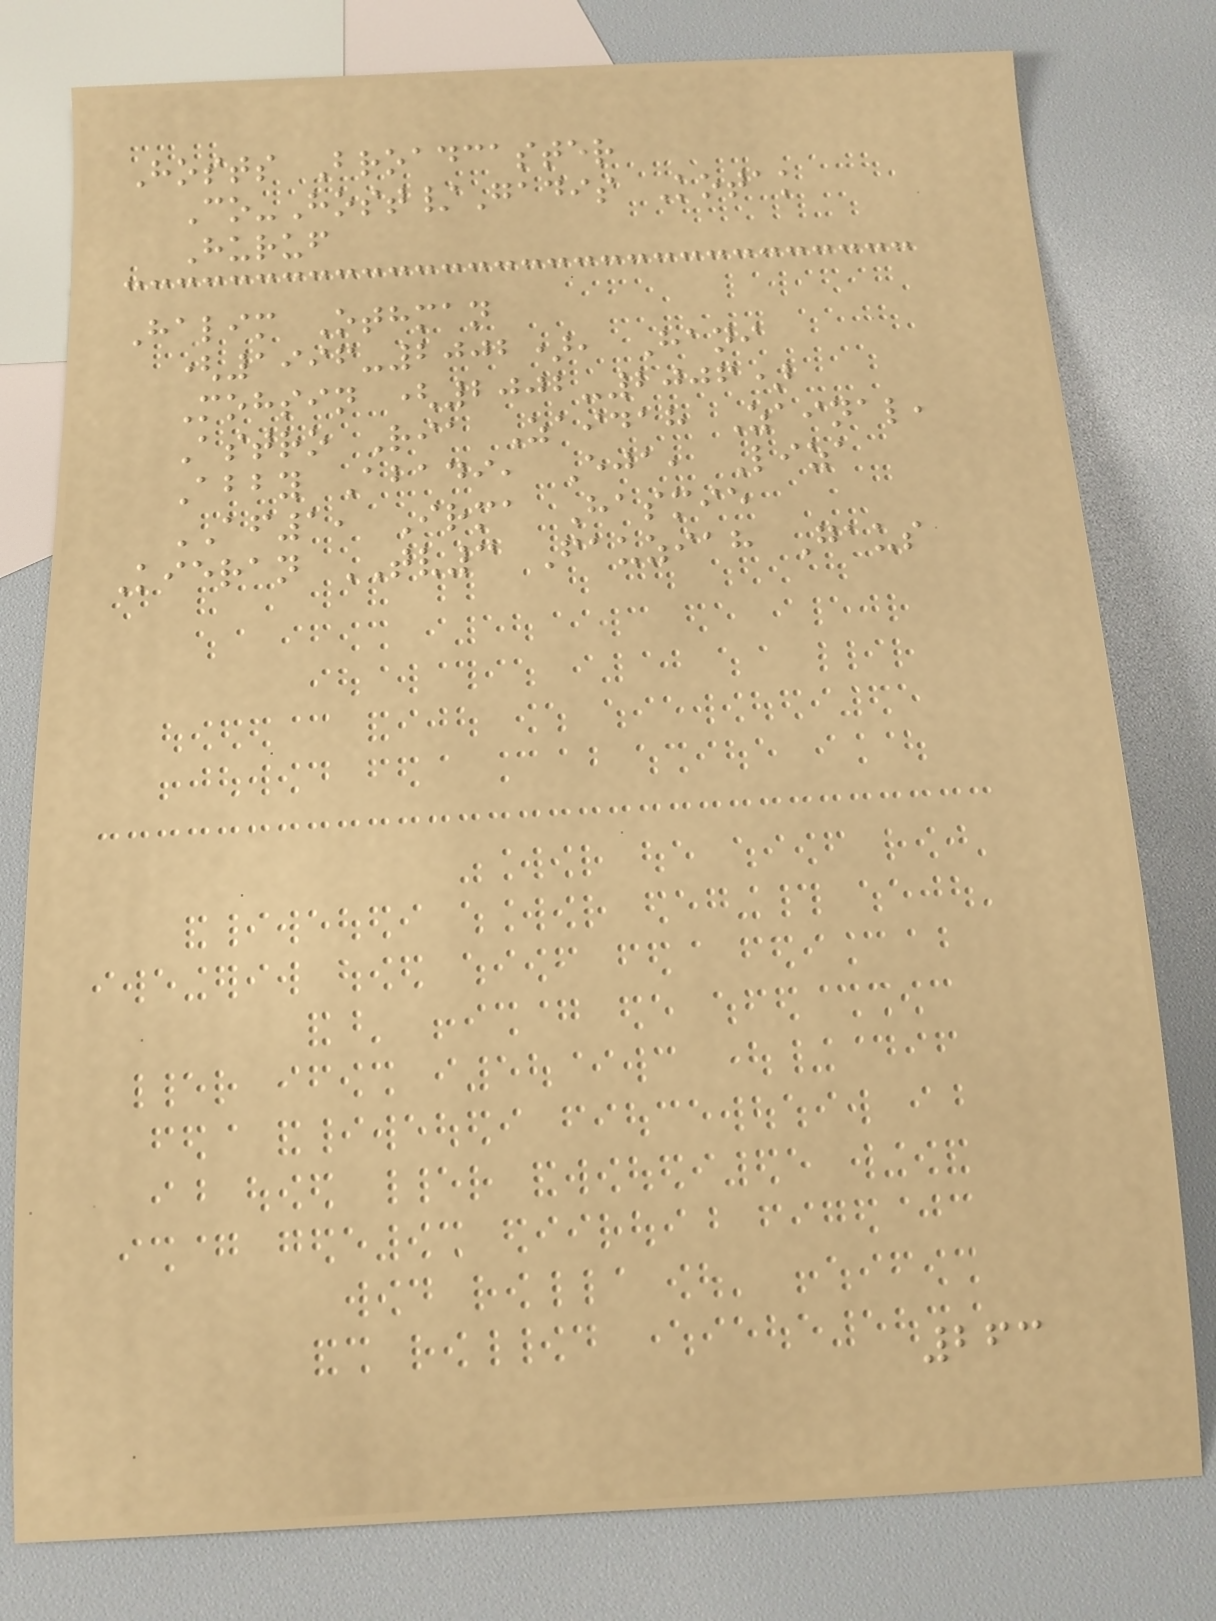Hosts Broadcaster
Co-Host/Gadis Kotak
Huruf
Halim Othman
(1996-2002), Hani
Mohsin (2002-2006)
Astro Ria Zaidah Zainal,
Abby Abadi, Eja, Liza
AF1, Irma Hasmie
Kieran TV3 Fauziah Gaus
263
